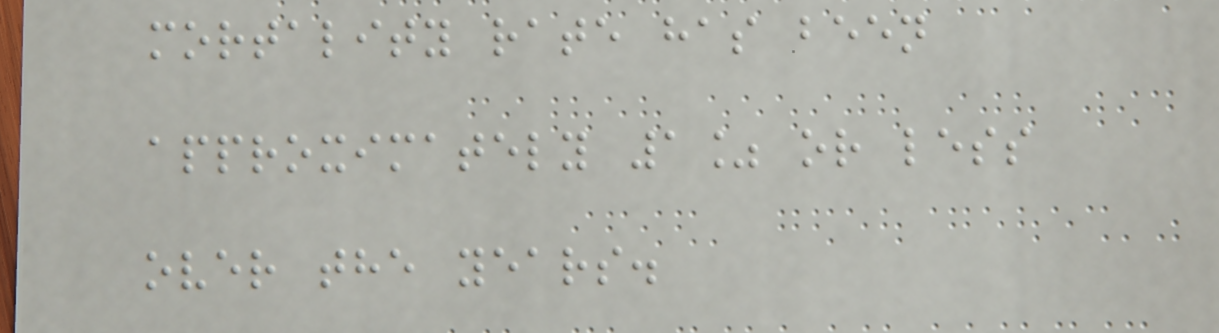mortality rate has been
approximately 1% or less
over the years.
